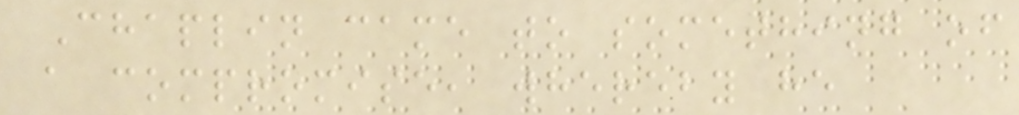Chaplin came to something of
a compromise, whereby he
